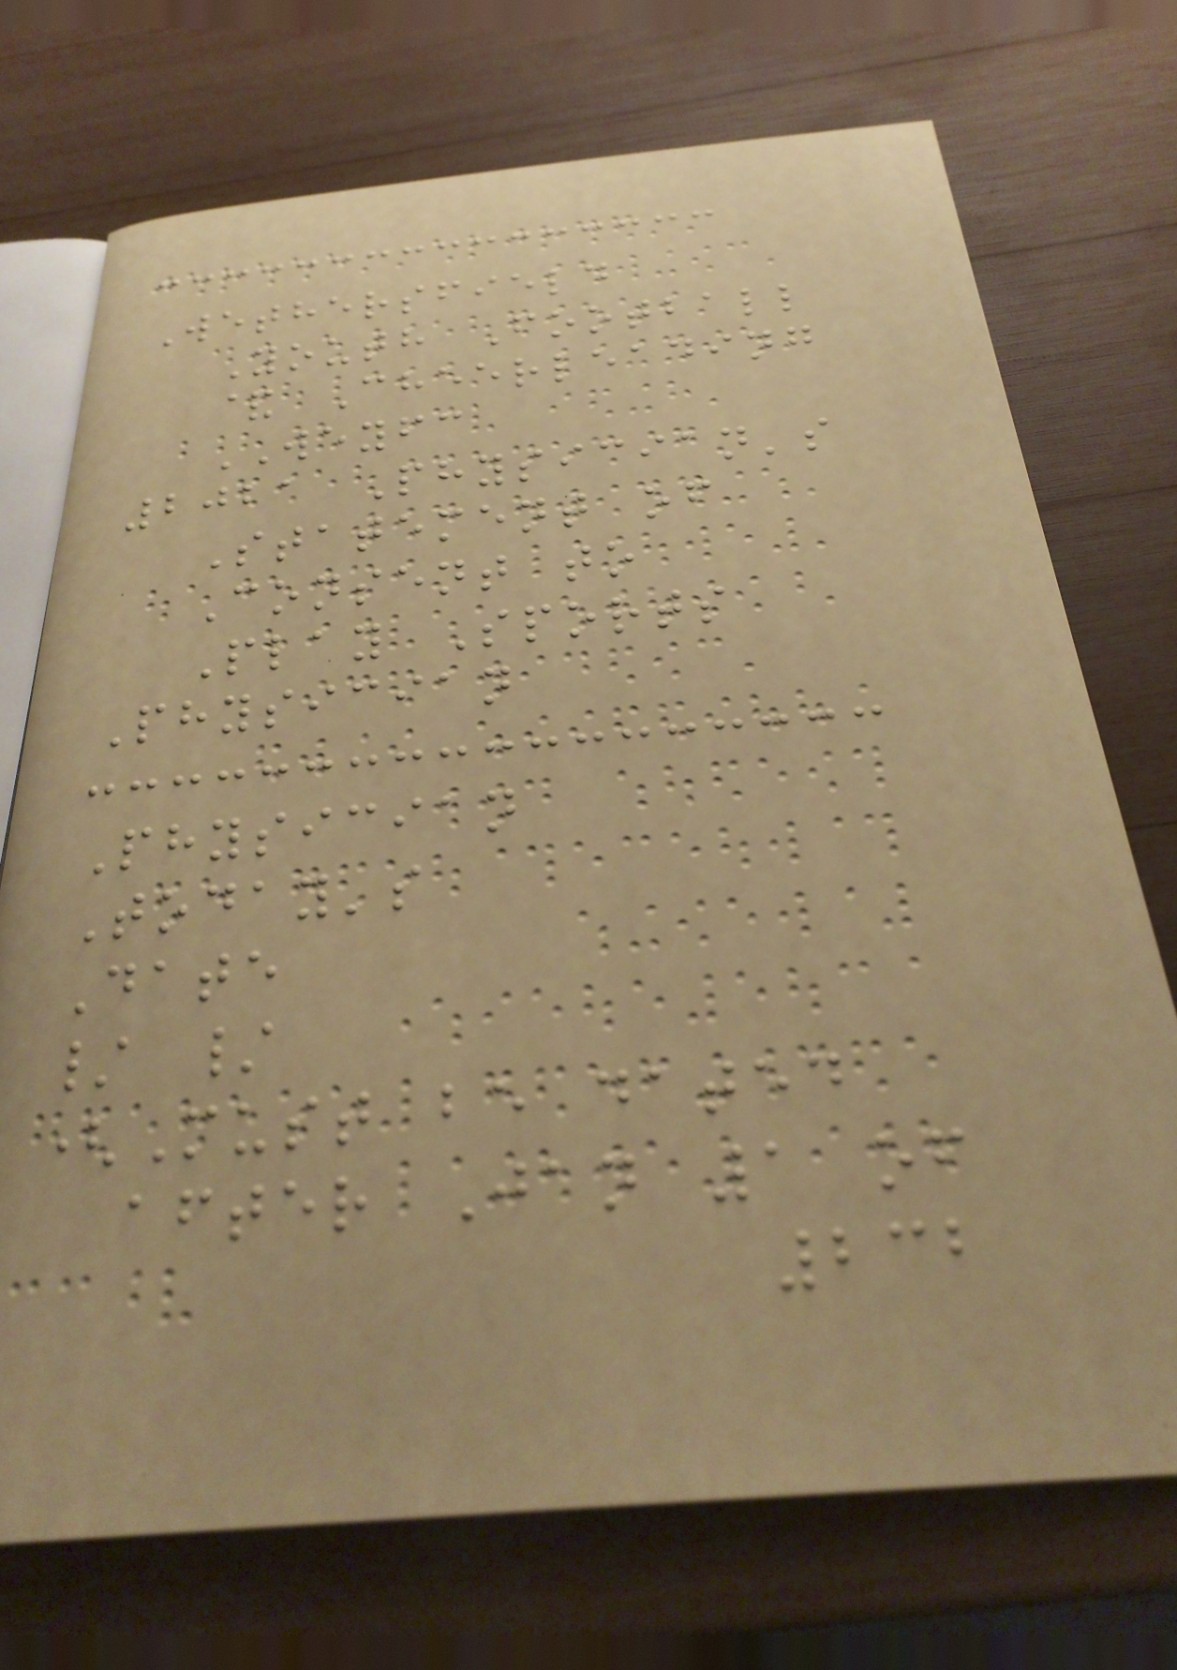Wethersfield
Youth Football
& Cheerleading
WEYFC
2021 Physician's
Statement of
Consent to
Play Sports
Physician
Physician
Today's
Date
/ /
(Must be dated
after Jan 1 of
232
